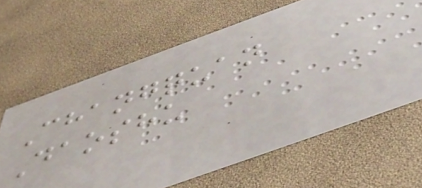Changquan
Daoshu
